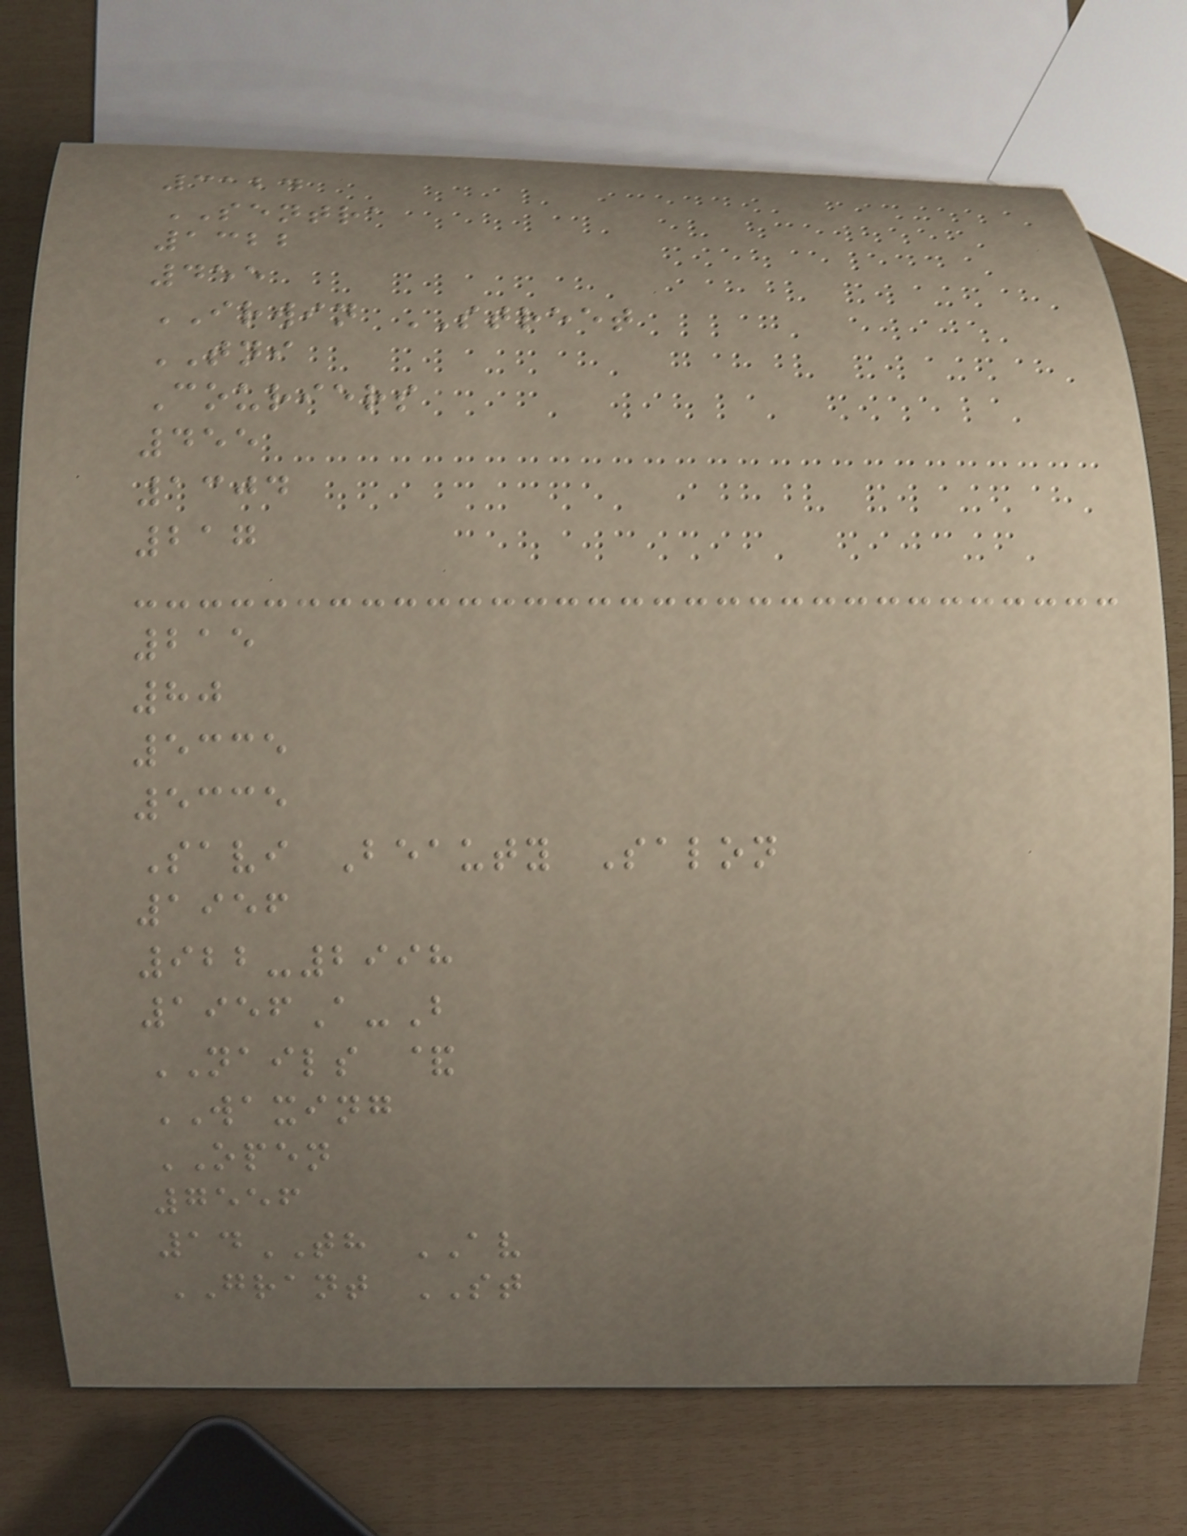3124
SENTRA
1322
455
IRWIN STREET
TNI
Couriers
455
1304
217
215
80
5335
5335
Savi Beauty Salon
1956
922-2998
1956A-B
NAILS &
WAXING
OPEN
7556
14TH AV
GRANT ST
